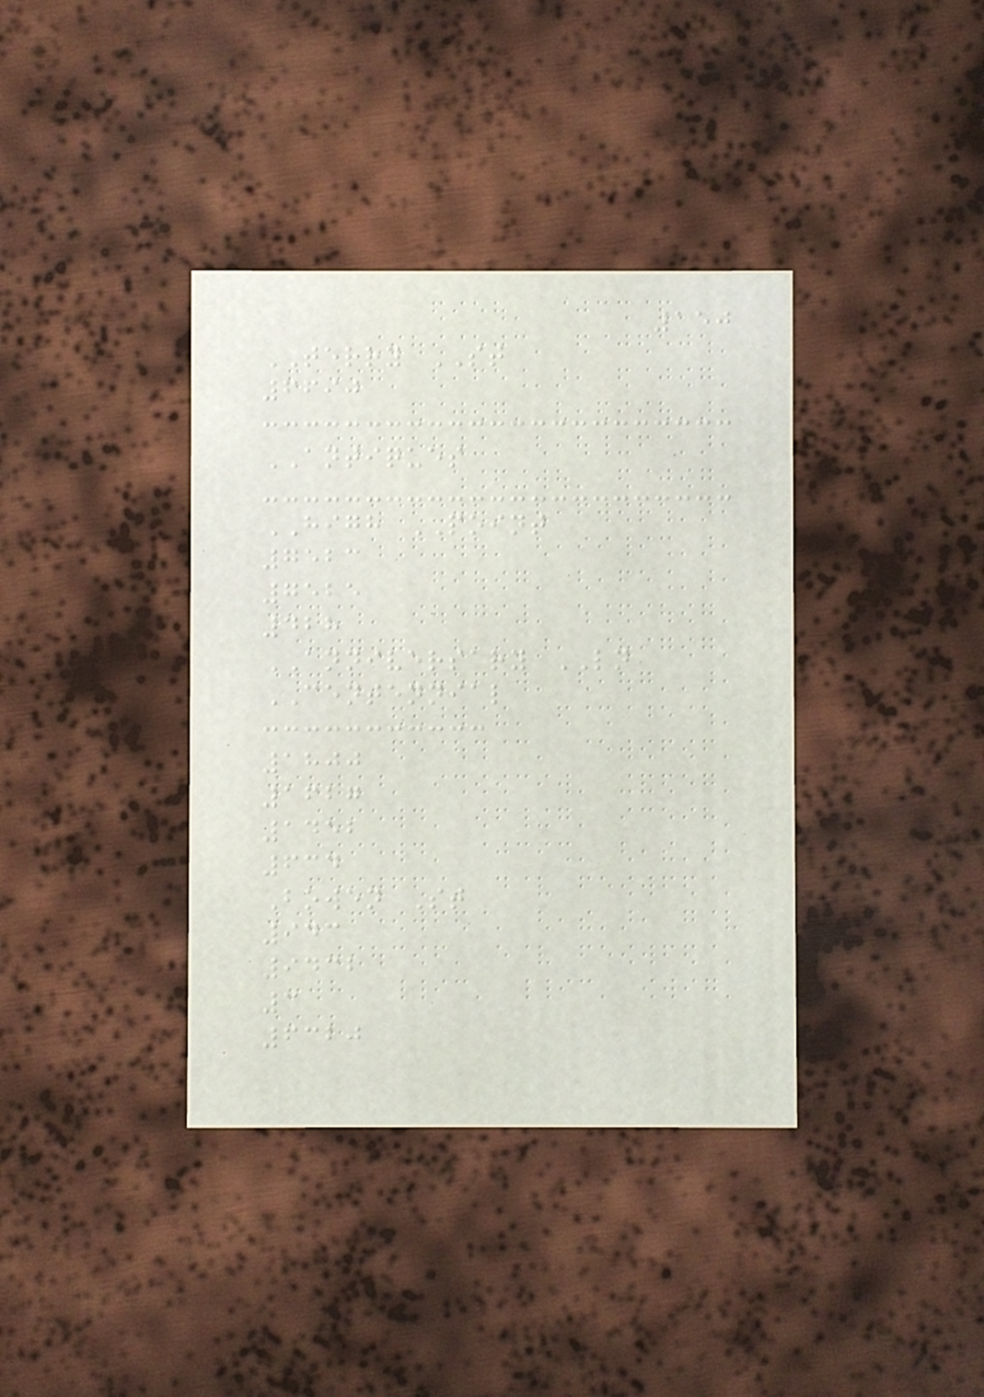150
TERRY ST
6690
ANTIQUES
HIGH POINT
7523
7525
428
ANNIVERSARY LN
CENTENNIAL
1800
1627
1452
634
Bowen St
943
9432
3
6320
